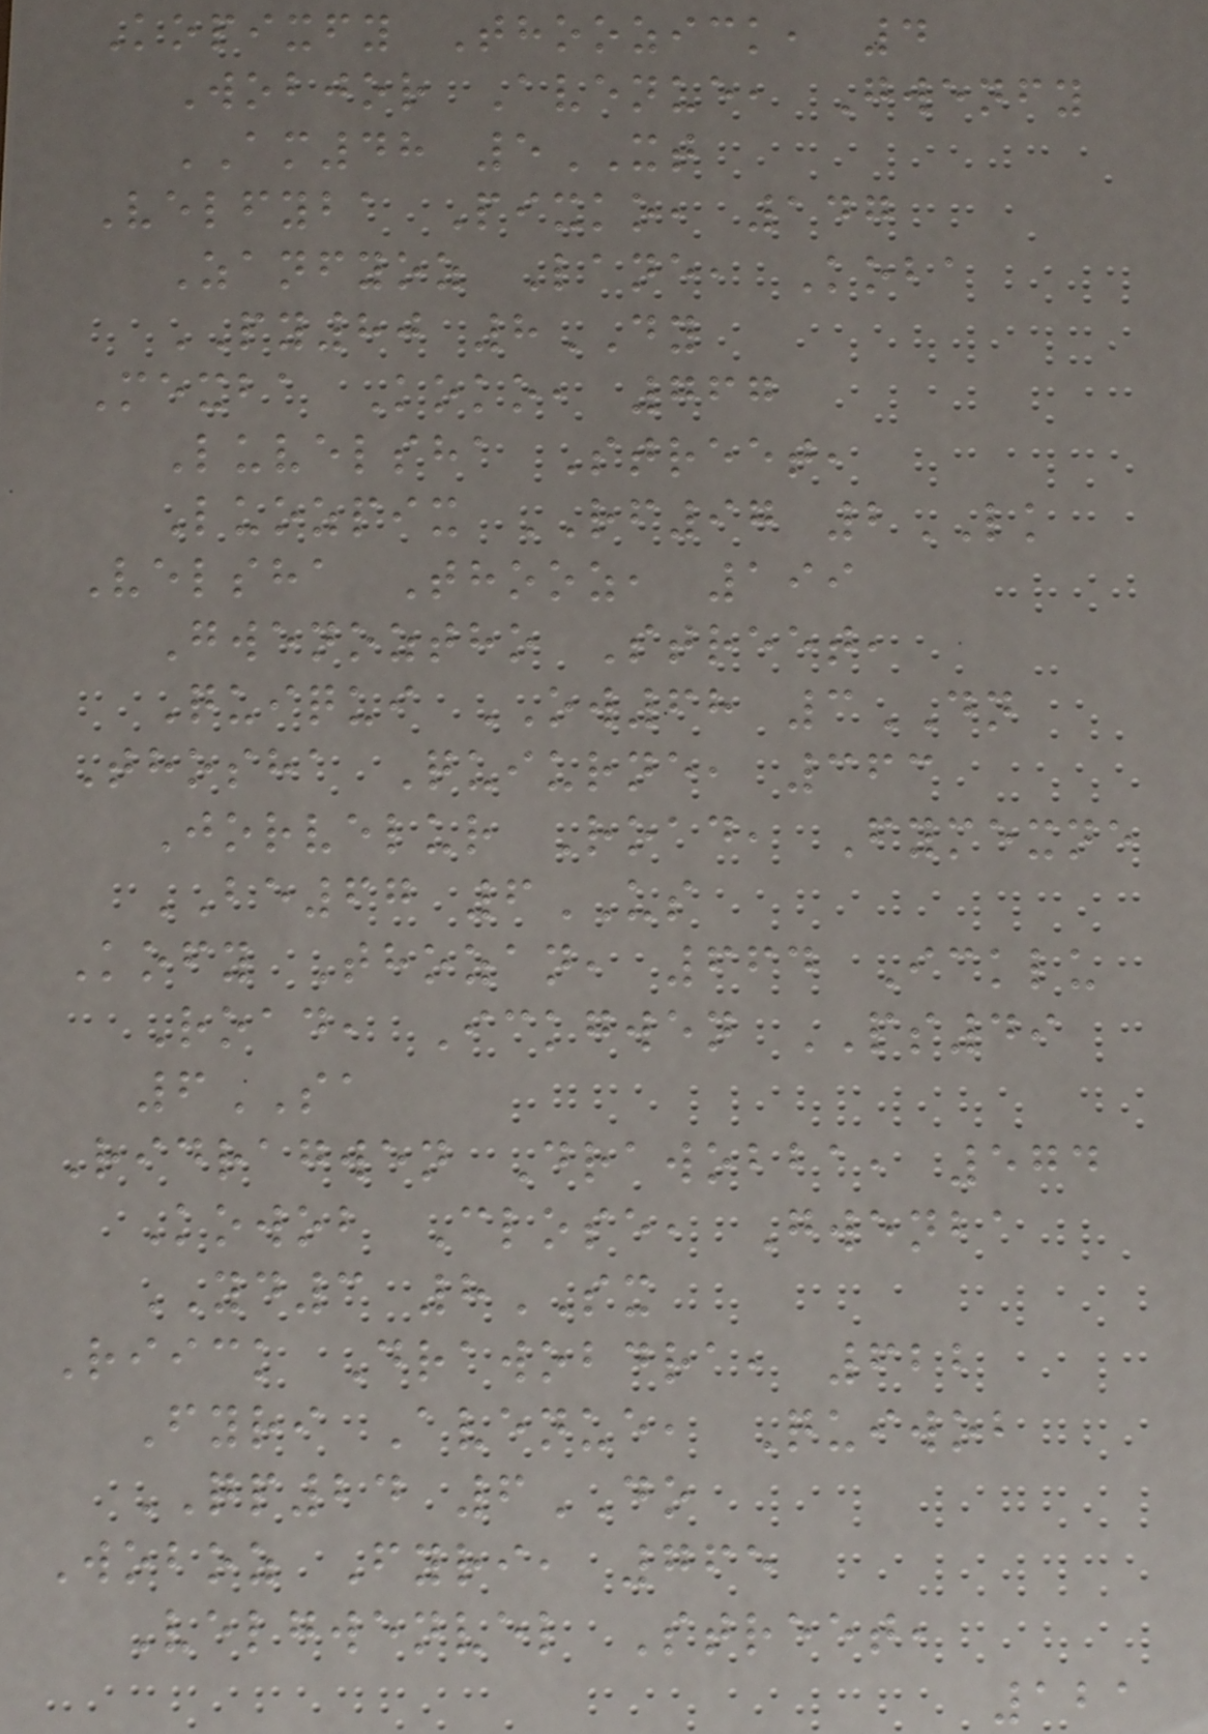Kopixfy Thoozick, 4
Wobjor Avenue, Gwenfy
AM48 5XT
Velfyba Pixko, 147
Zanfyoz Lane, Koba
PY80 8DY
Mexba Koko, 767
Luvelsha Street,
Luozpix RF97 2LK
Velsha Thooz, 199
Gwenoztho Street,
Quiqui OW68 3DN
Thosha Quiurne, 363
Jorvelur Road, Fymexne
BE67 6US
Kofy Thozan, 664 Icklu
Road, Ickgwen PS49
6SA
Ridragwen Drawobba, 574
Kowob Close, Gwenba
YD3 8SX
Riick Drawobdra, 622
Fyri Avenue, Quiwob
QP24 6DO
Woboz Fyri, 765
Velgwenvel Street,
121
